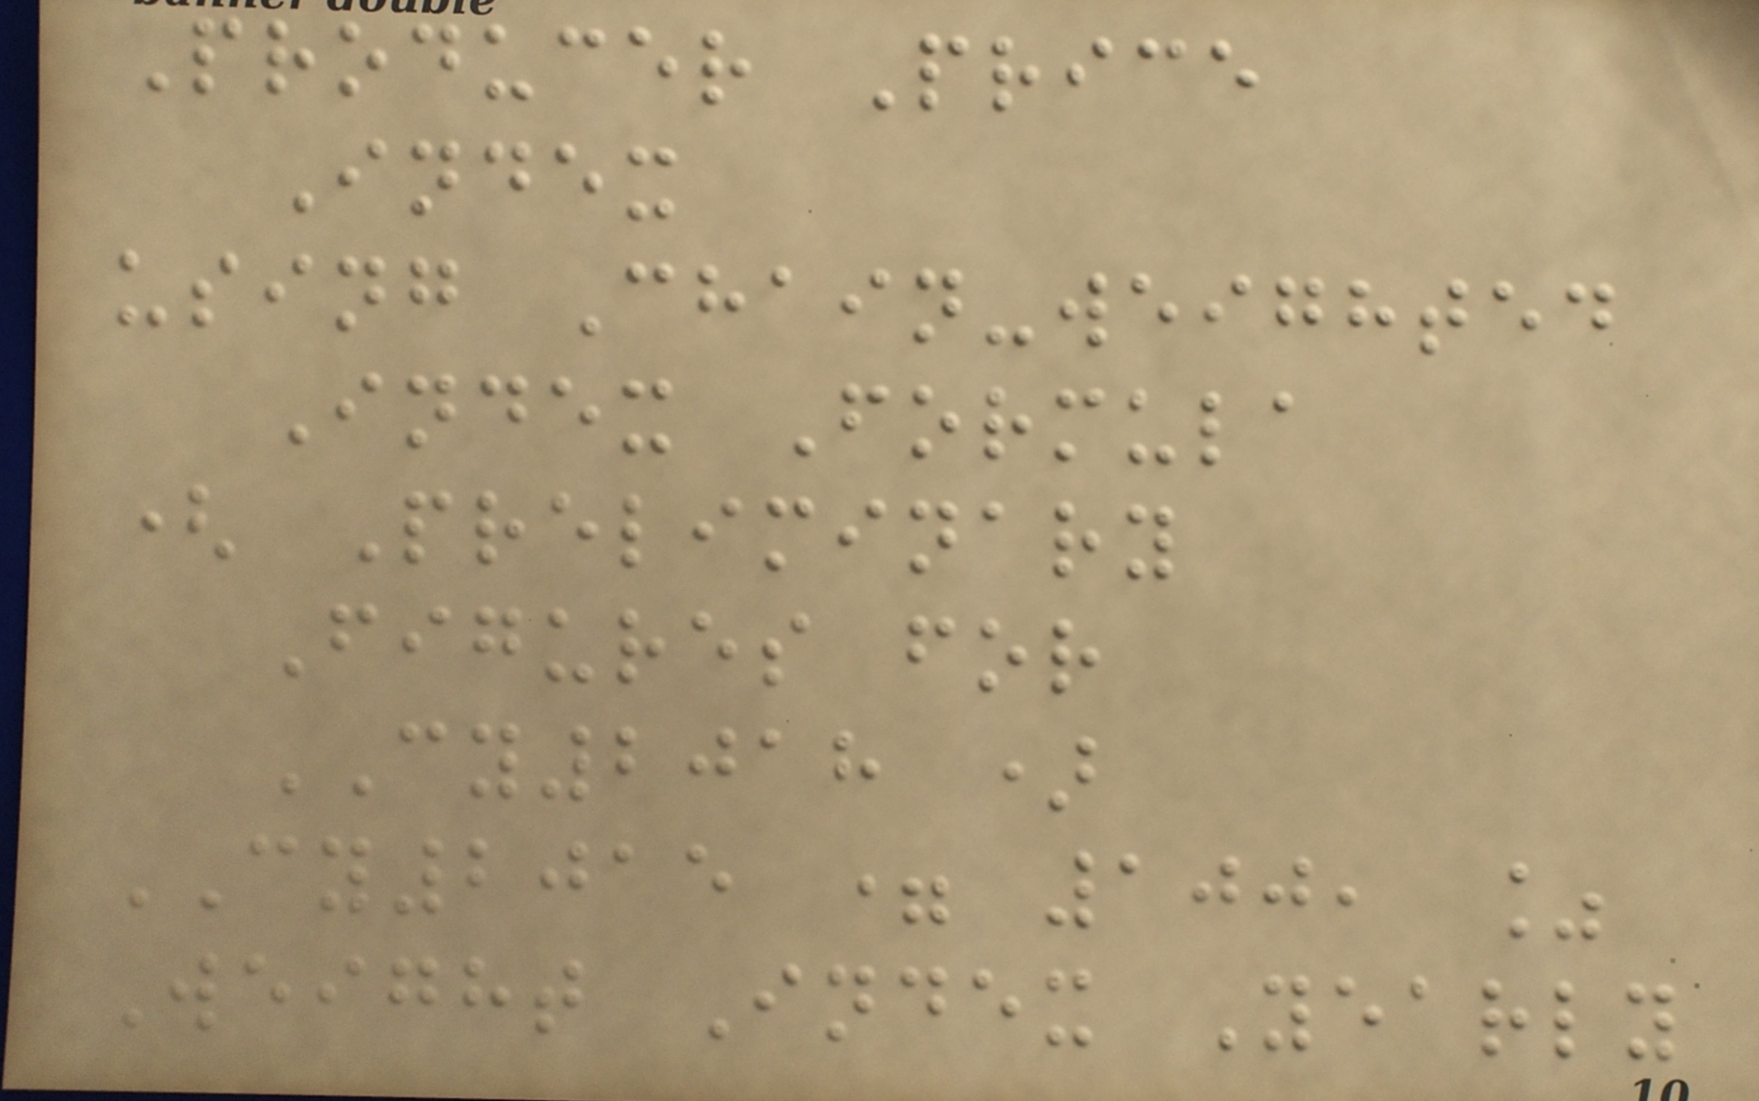Producer Price
Index
using Chain-weighted
Index Formula
( Preliminary
Figures for
CY2018 )
CY2015 = 100, %
Weight Index Yearly
